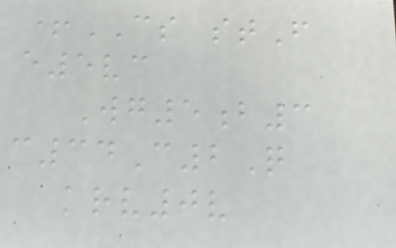+CS stF
e5vc
Wg5b3
c34C2Q
krv0v
